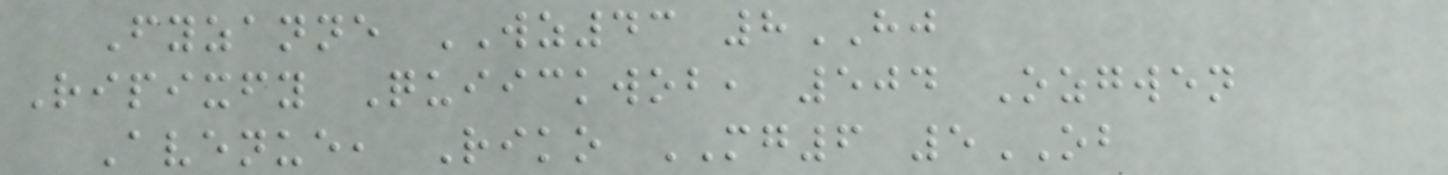Fyzanne WZ43 8HJ
Ripixfy Quiickwob, 504 Ozgwen
Avenue, Riko MG6 5OB
